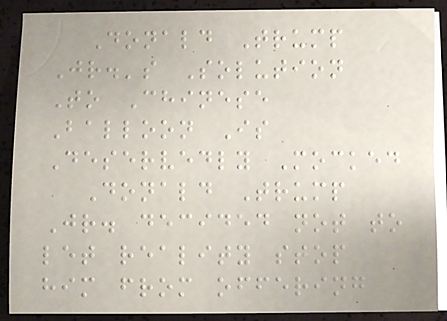Donald Trump
Jr.'s Solution
To Chinese
Balloon Is
Deservedly Mocked
Donald Trump
Jr. decided not to
let reality stop
him from offering
